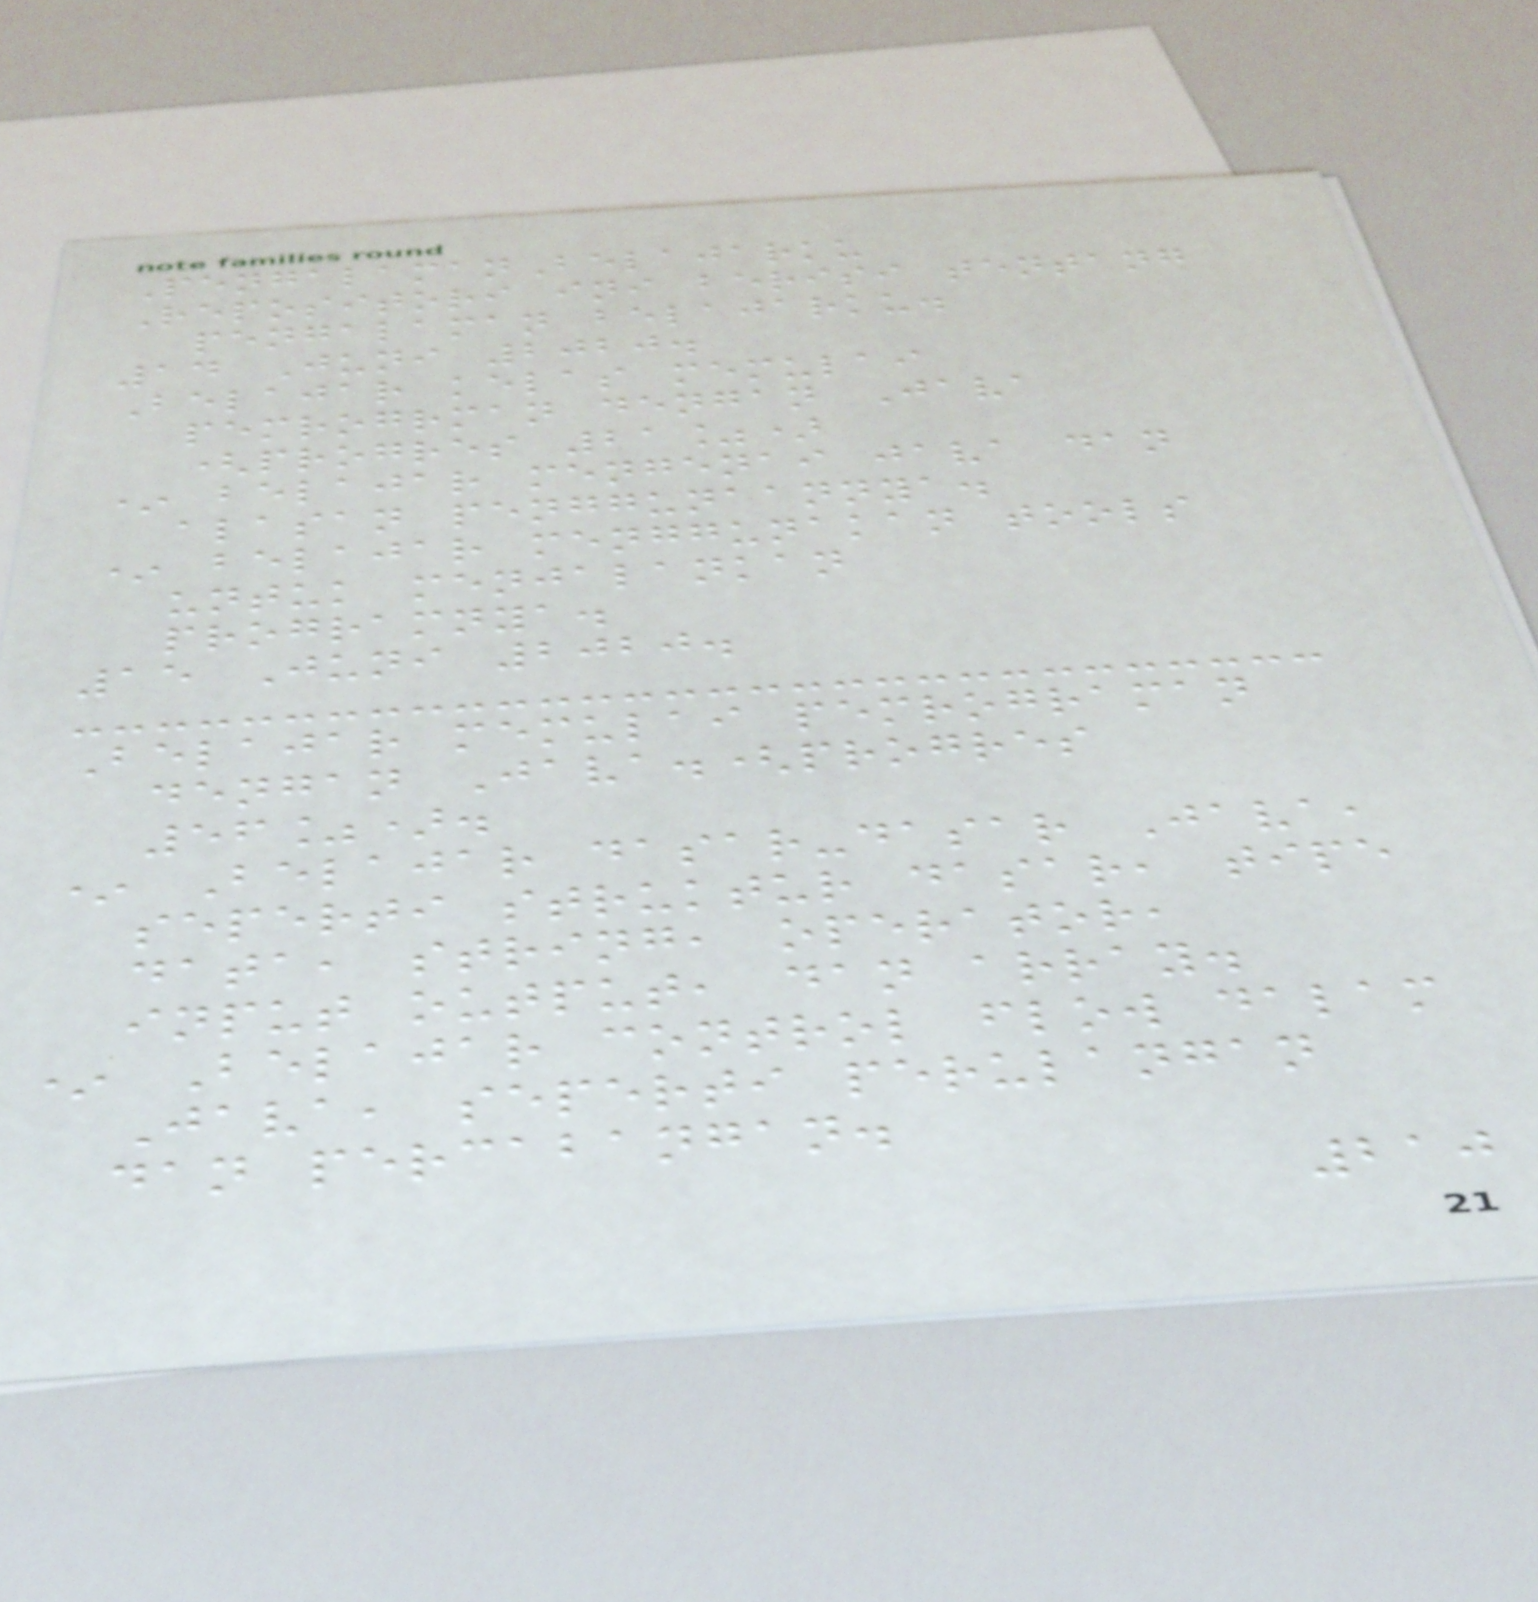PengalamanBelajarku
Repositori ini berisi tentang
pengalaman belajarku.
14 Juni 2020.
Belajar kelas memulai
pemrogrman dengan Java
(progres 21%)
* belajar mengenai java dan
alasan penggunaannya.
* belajar menggunakan tools
untuk menjalankan
programnya.
15 Juni 2020.
Belajar memulai pemrograman
dengan Java.(progres
56%).
* Belajar dasar-dasar Java,
seperti struktur dasar, tipe
data, string, operator,
input output, dan array.
* Belajar control flow dalam
Java, seperti perulangan
dan percabangan.
210
